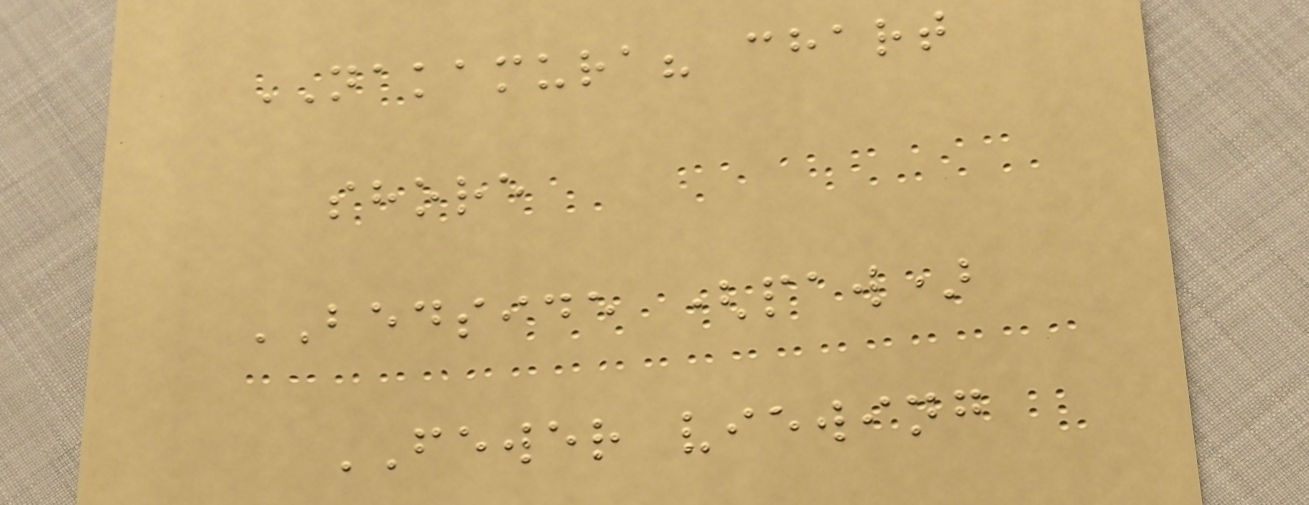NAKAMURA? chart
shore
BEDSIDE (paw)
FEWER viewing
